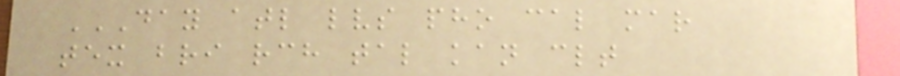DAY ATL LVS PHO CAL MAR
TEX BRI RCH TAL KAN CLT
